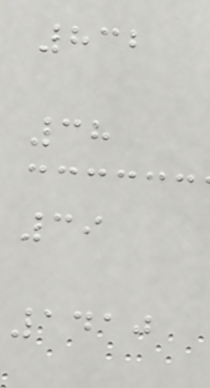832
38
39
1410
